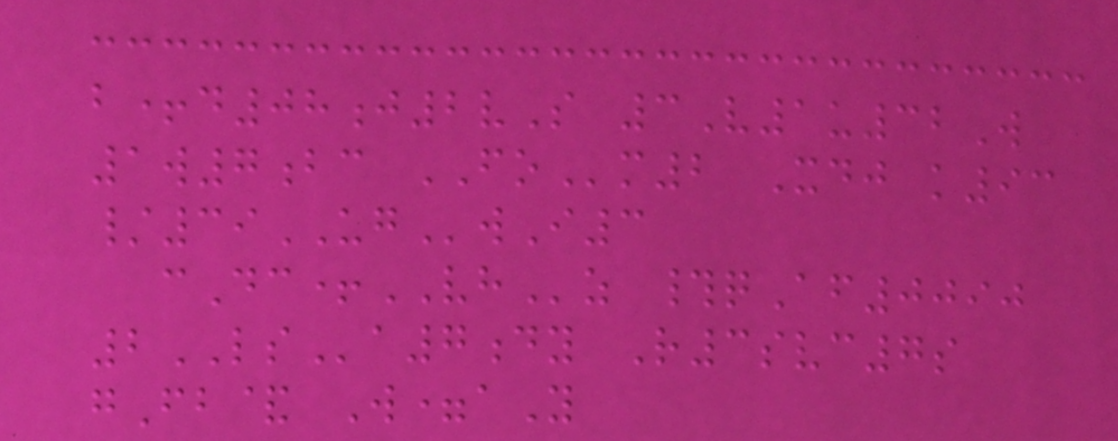b+d08j2vS 3V1u32W
1w7bc FOm2 Xdj k93
/39UGwI3
cDc+VHz #qAf0090
2LSa7dy R3svc7s
gFb& W=aY
